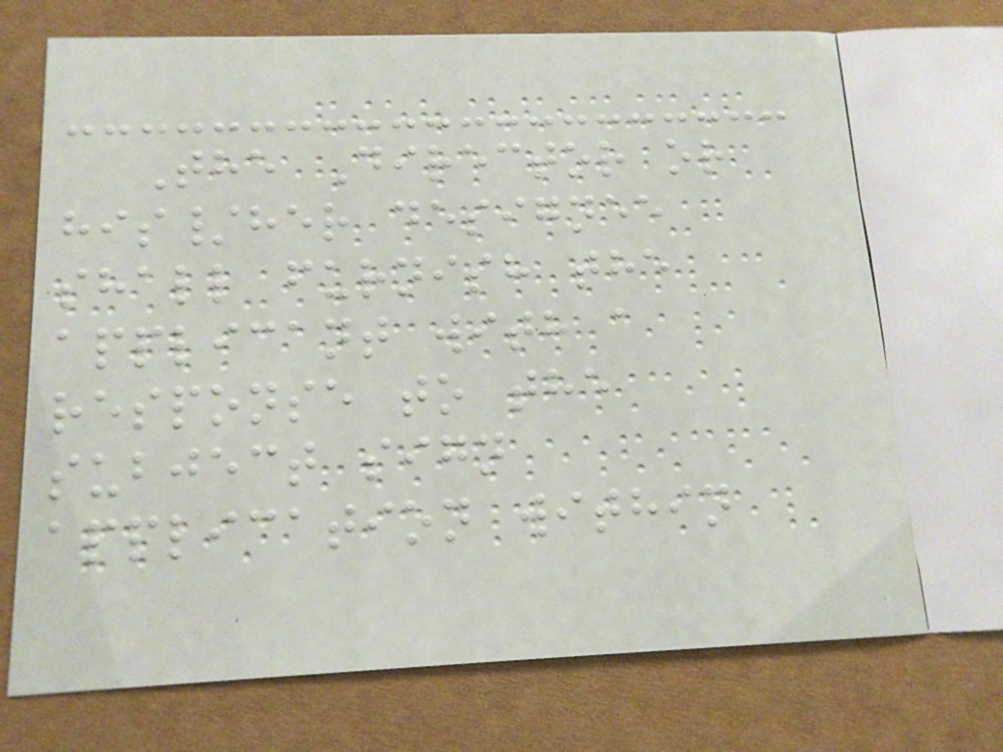The Director or
his/her designee
shall furnish the
applicant with a
response to the
subject sign
application within
